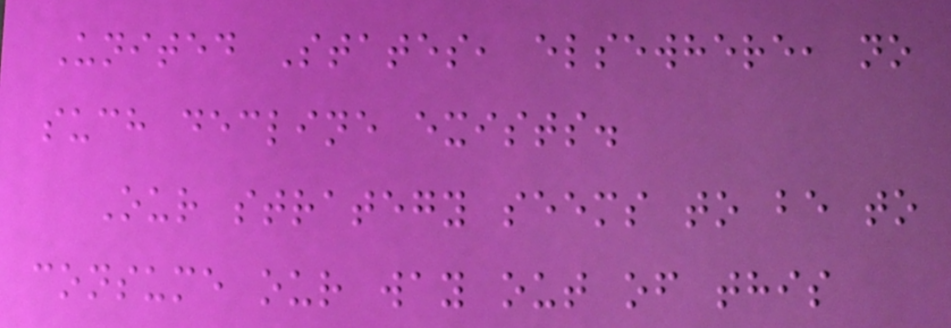United States, elsewhere, no
such decline exists.
Our strategy seems to be to
consume our way out of this
